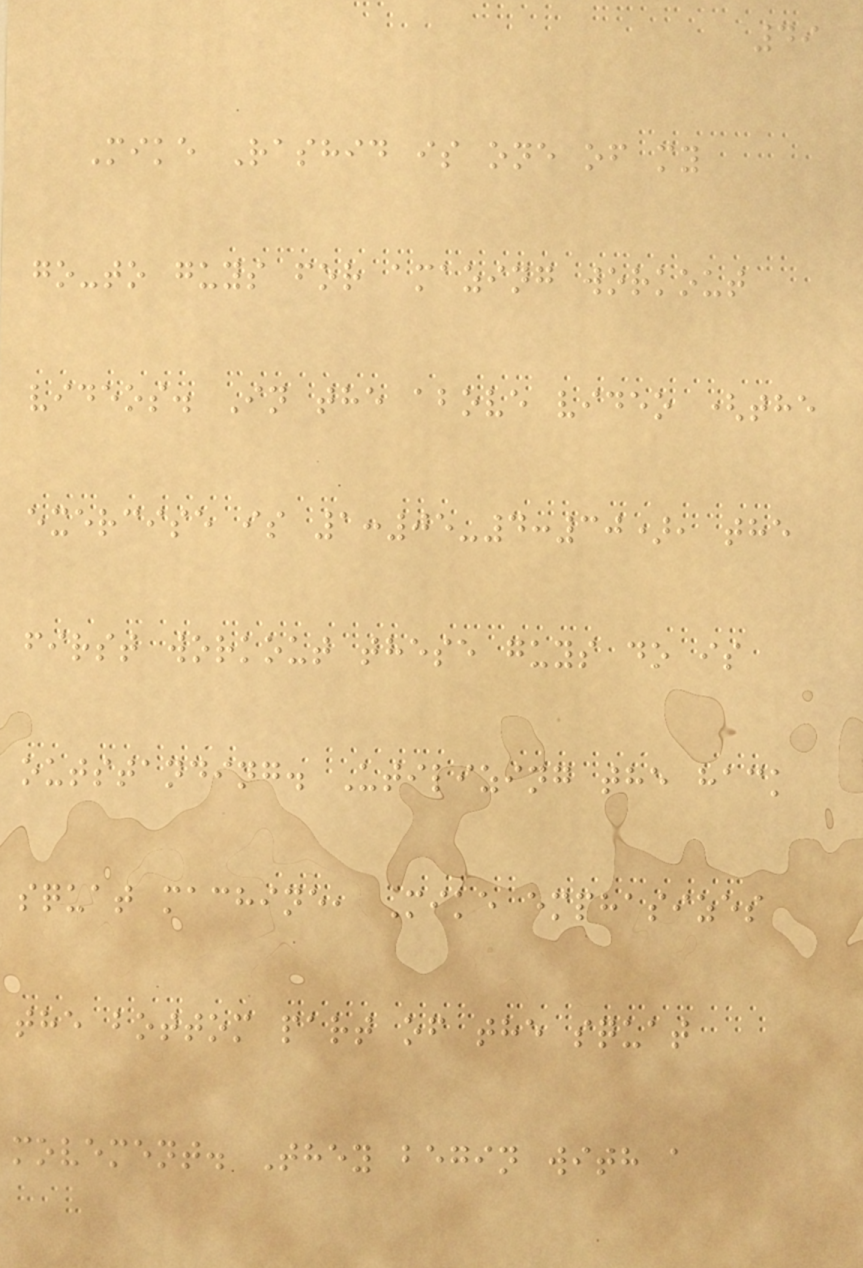49
Mike Rashid is one of my
go-to guys for amazing workout
videos. In the above video (the
exercise is 1:05-4:30), the
first workout these guys do is
outstanding. Utilizing the hack
squat machine, Mike emphasizes
the bottom part of the squat
movement. They begin with a
